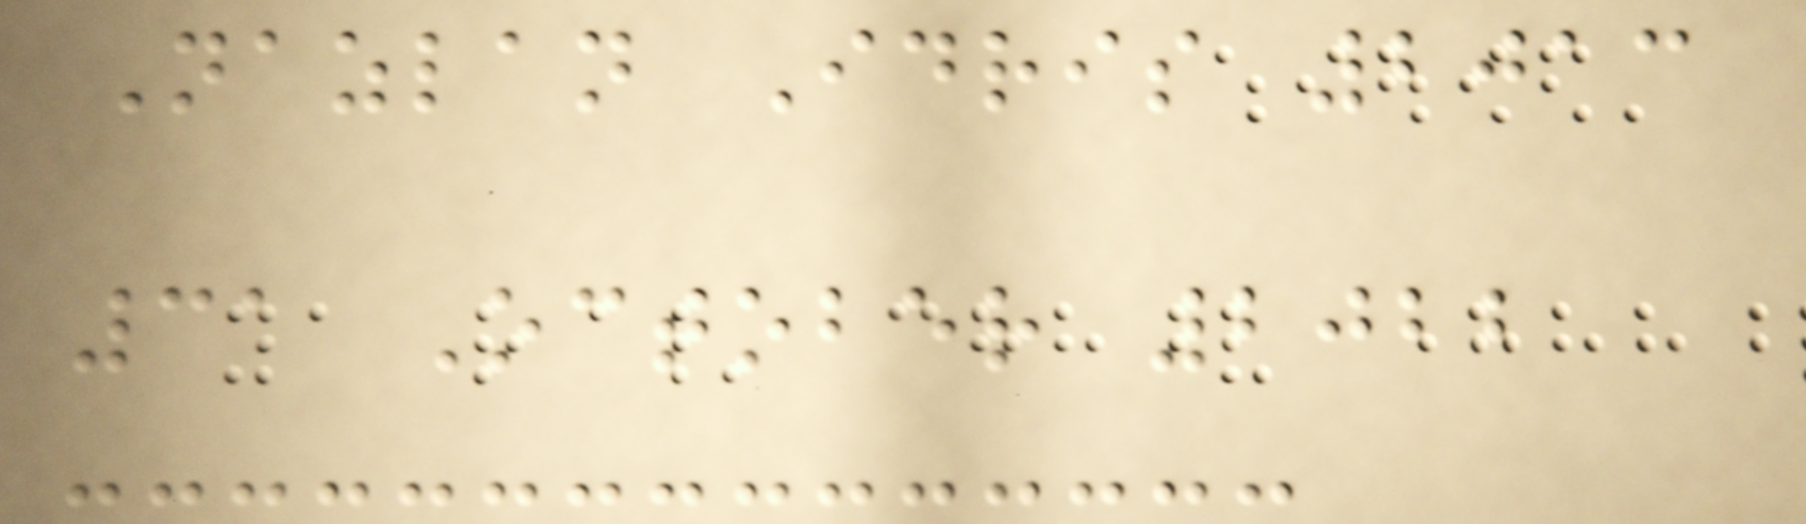Nazlan Idris 2013
31 October 2022
